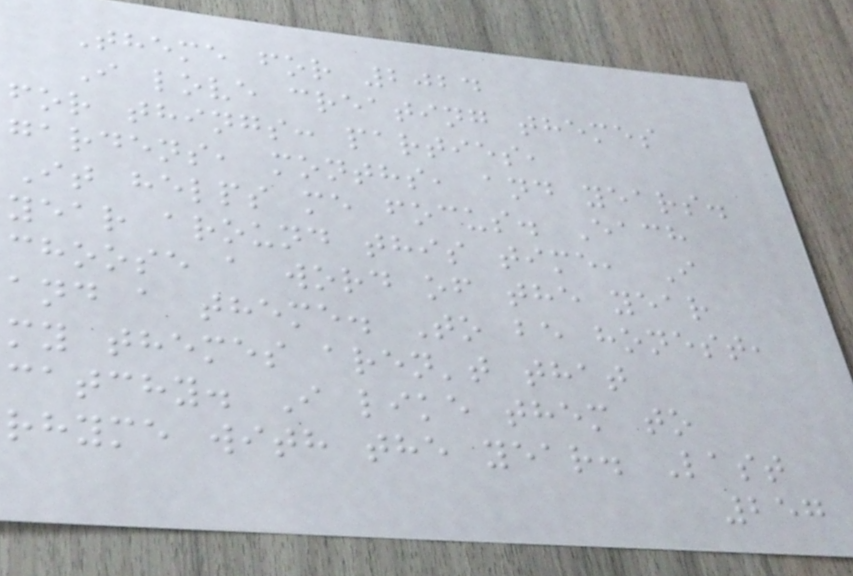Theme for 2024
I love creating themes
for things: parties,
gardens, months, and years.
It helps me focus. Each
year around this time, I
choose a word of the year
and a theme. To be honest,
my themes aren't that
catchy. I like them to
rhyme with the year. Last
257
